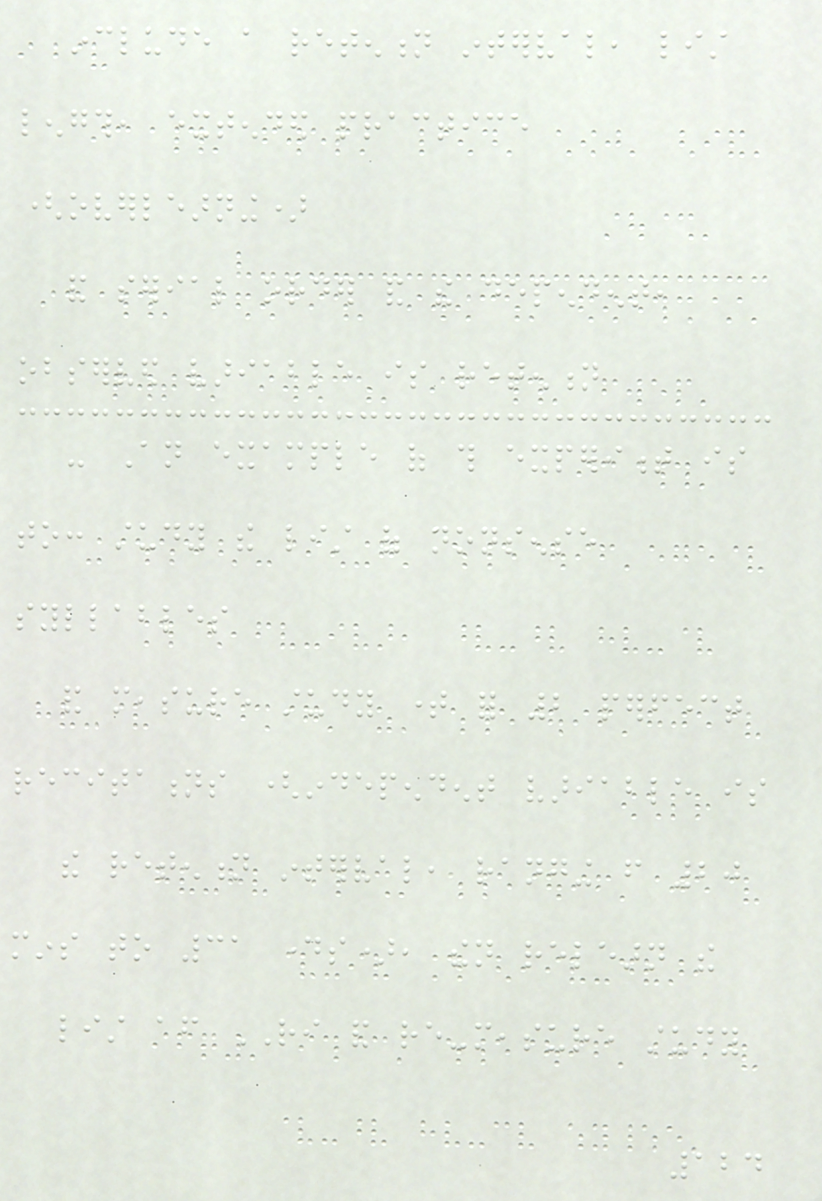include a retention interval, list
length, extended practice
(overlearning)
and serial order and the dependent,
observed variable is retention
- An example of this experiment is
to: study the list of nonsense
syllables
and measure study time for 2 perfect
recitations (independent variable is
the retention interval, ranging from 20
mins to 31 days), then relearn the
list after RI and re-measure study
124
